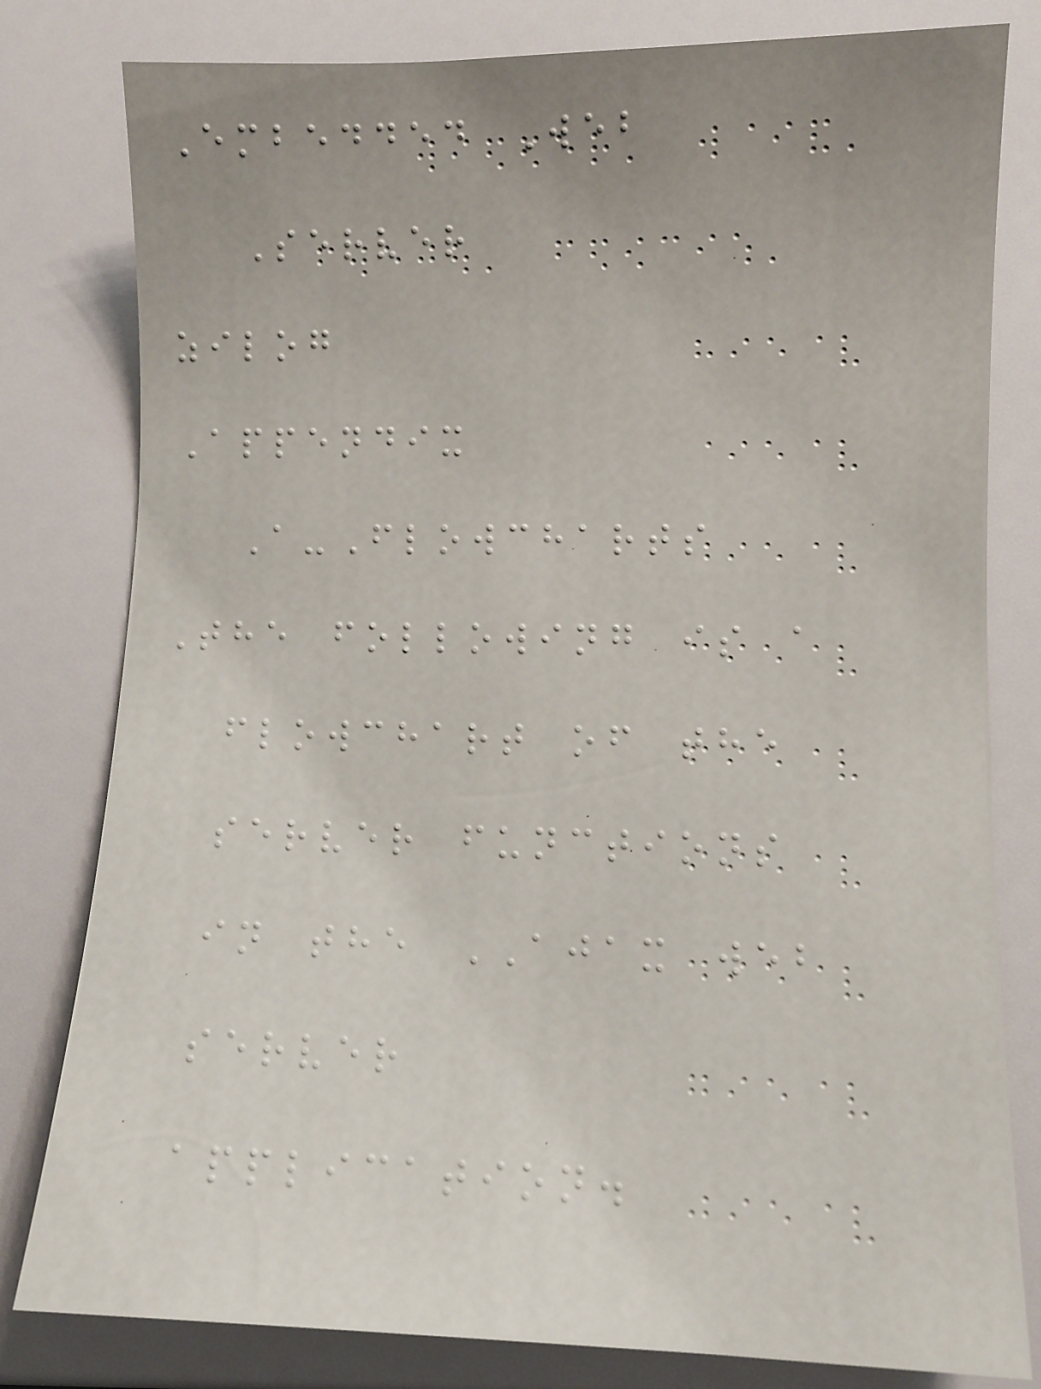Embedded Web
Server
zilog
Appendix
A-Flowcharts
The following is a
flowchart of the
server functions
in the AJAX web
server
application.
